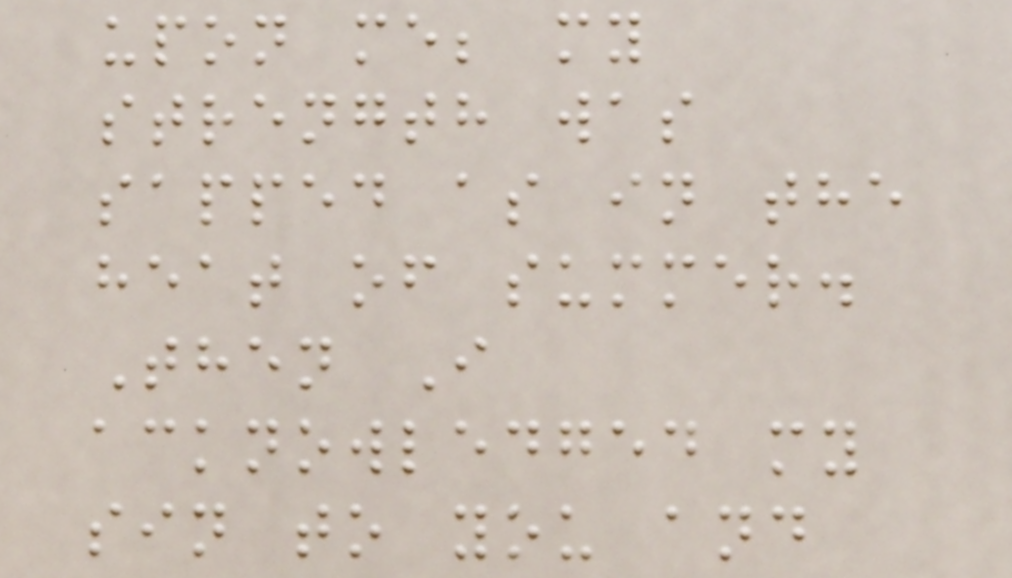upon me; my
strength was
sapped as in the
heat of summer.
Then I
acknowledged my
sin to you and
